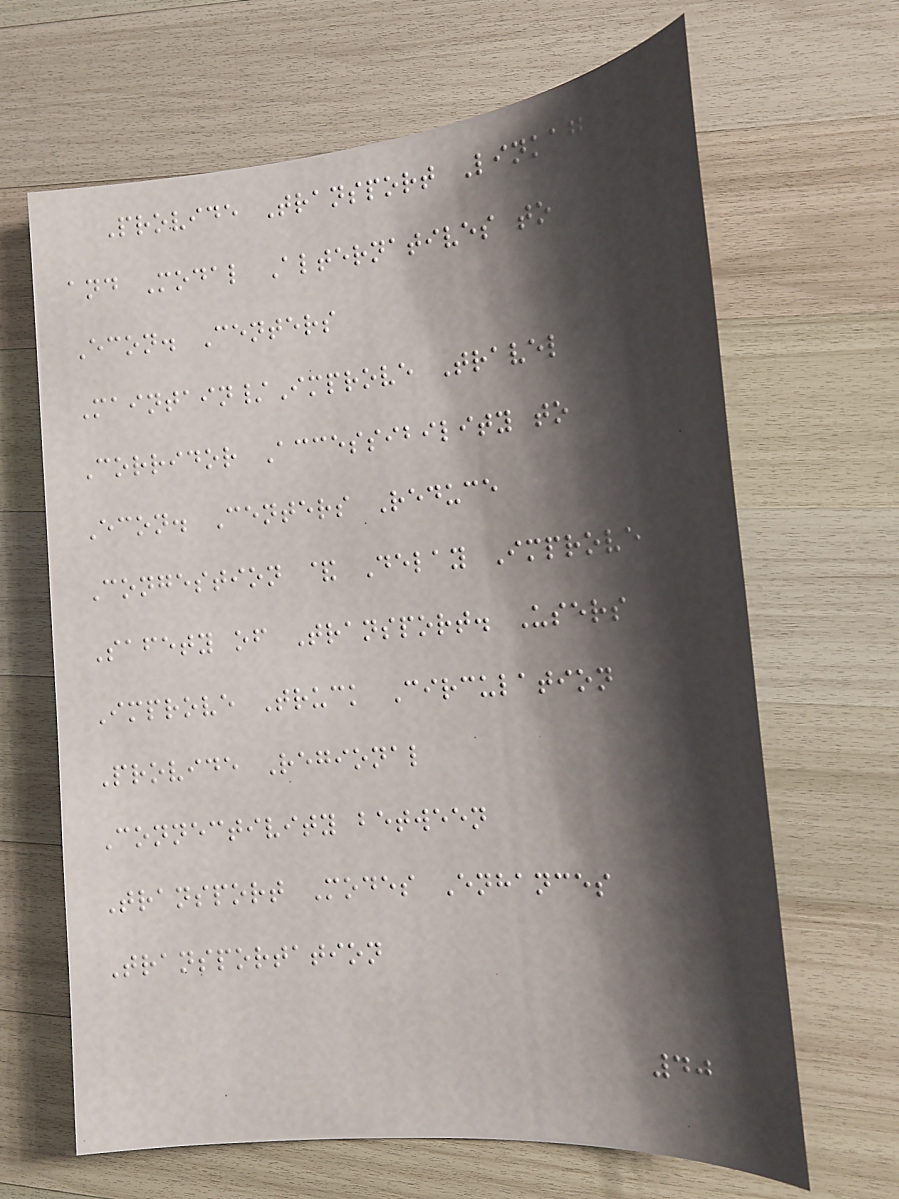Provide Transport Linkages
and Modal Alternatives to
Econ. Centers
Maintain/Improve Travel
Corridor Accessibility to
Econ. Centers Reduce
Congestion & Delay Improve
Safety of Transport. Users
Improve Truck Circulation
Provide Regional
Connectivity between
Transport Modes Enhances
Transportation
40
